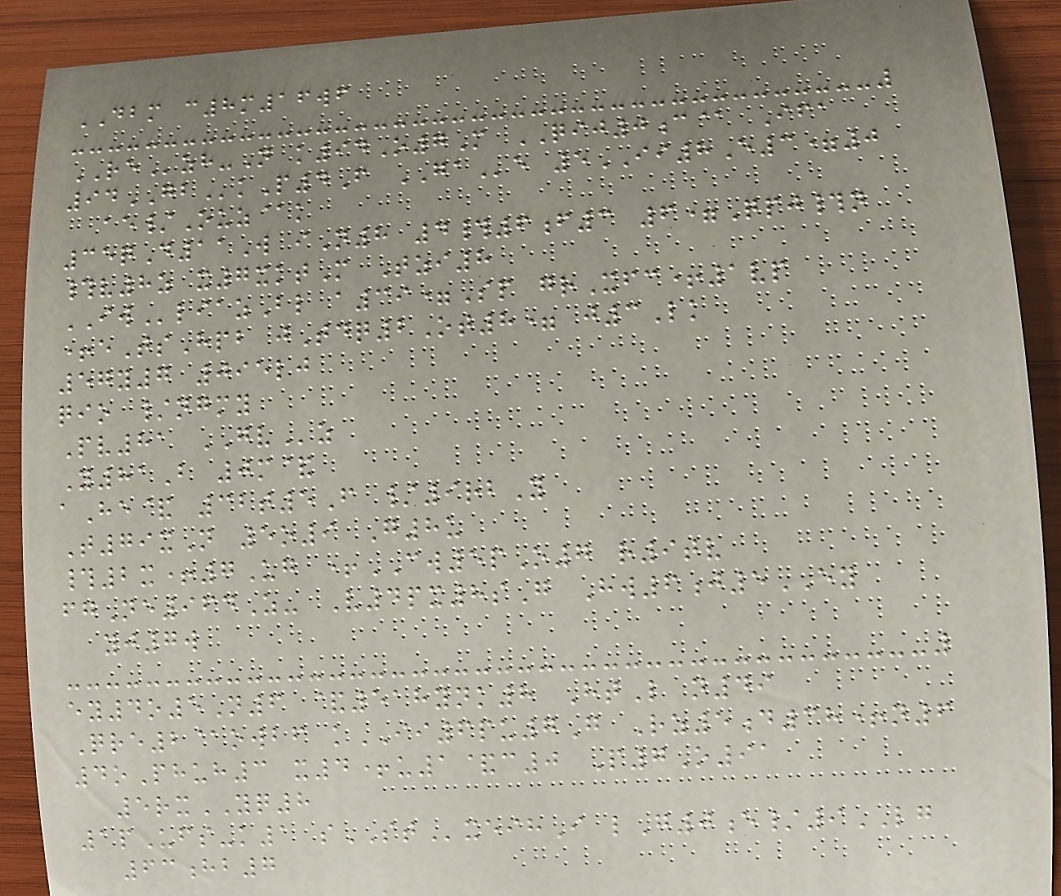DBM c8m16wf
REzh-N k94O7M QIJ0c@ Ifa
94GBkP4F GAe 5II8E3=0
ae/Ouz@k
35qD11W iN8 4#6f3 6=Qpj#n
#v8z x7xktM Tzi8
IWliazBl a39=Sp grXfc+1vp
+eTsHpb jTdq2Ot8= j3Lk
57y7 095lj
qio /ngmy
Pv81 GVz
Y81B 0m&
aHe& 32t5F /9rbY
T79xN 5o9 G8u
#2x+7Ug +CW5pO7 r9tv
fgNe964Z- V4px8sG Hw6j5EY
yj7w
ey4o5N6 &518ynk8 HtL n49
Qre2@owbf kII6pu7G Rz5d38+n6
4oPhuh3 x4+u1&c0 P7O91
5rxYQ8
1pUfs-k1 sSTxeihI lG0e/9LG
63hb7
